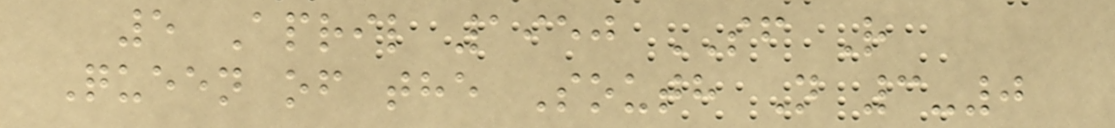5 April 1950 SF R
Queen of the South N 3-0
